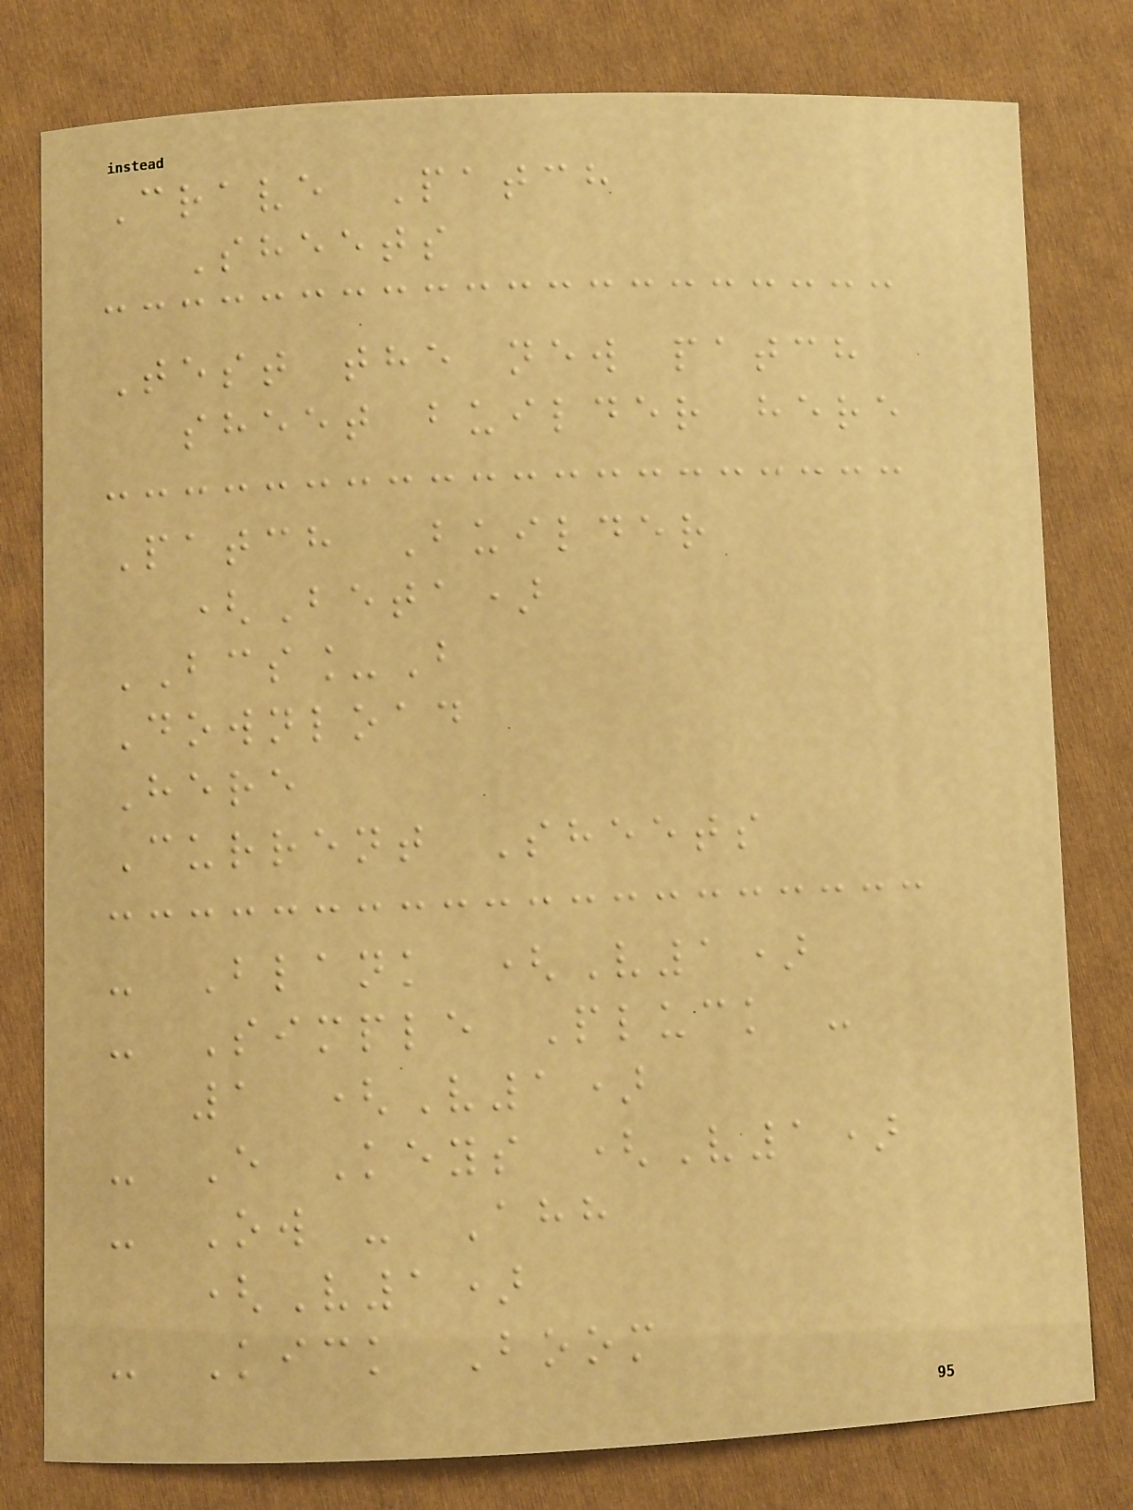Crave Patch
Sheets
Test the new patch
sheet builder here
Patch Builder
(Beta)
BCS_B
Download
Here
Current Sheets
- Blank (V1)
- Simple Pluck -
1 (V1)
- E Keys (V1)
- Ow - Ahh
(V1)
- Kick Boom
